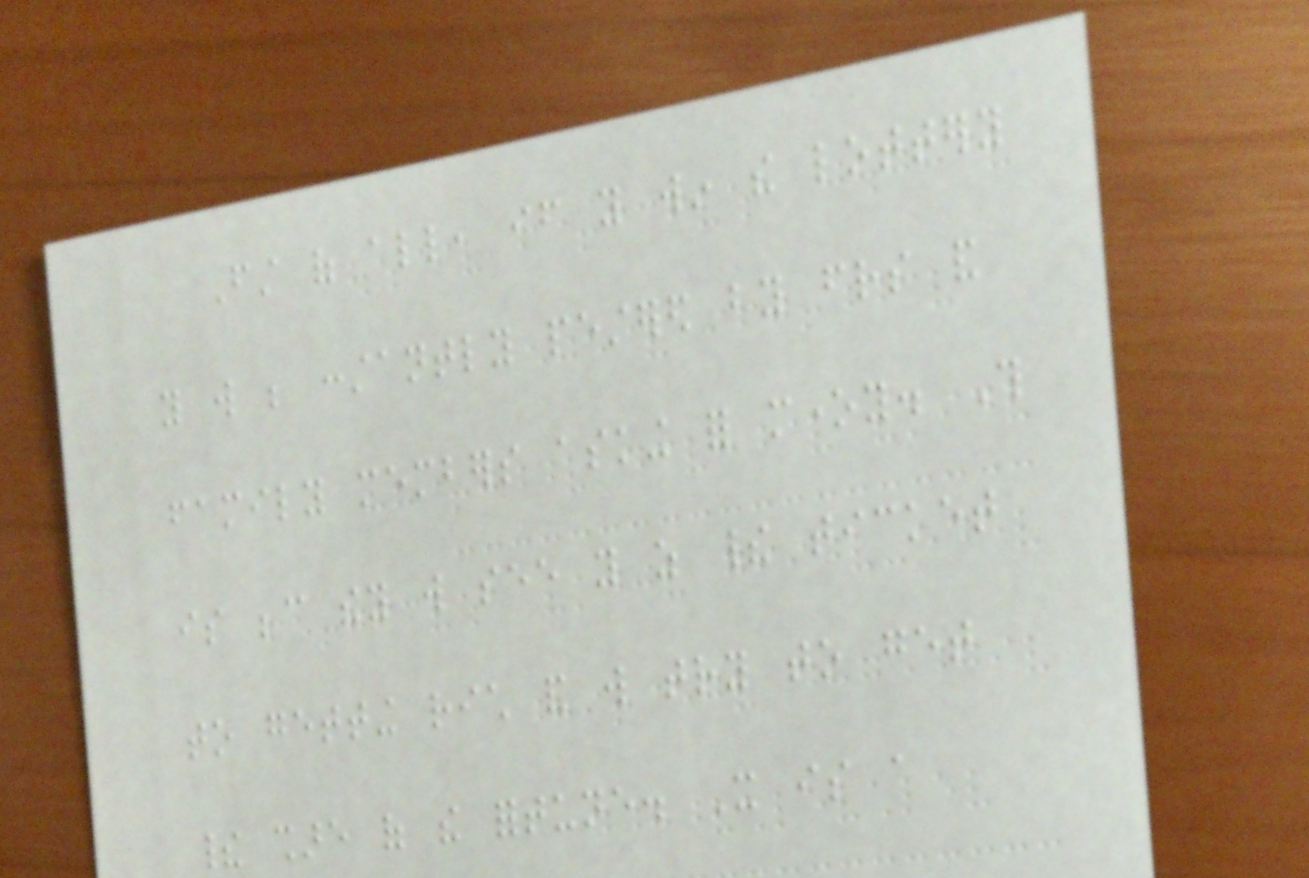First of all, if you win the lottery
you will be constantly pestered by friends and
family members asking for money. This
is because they will see you as their ticket
to getting rich and will try to get
their share of the fortune. It is a
